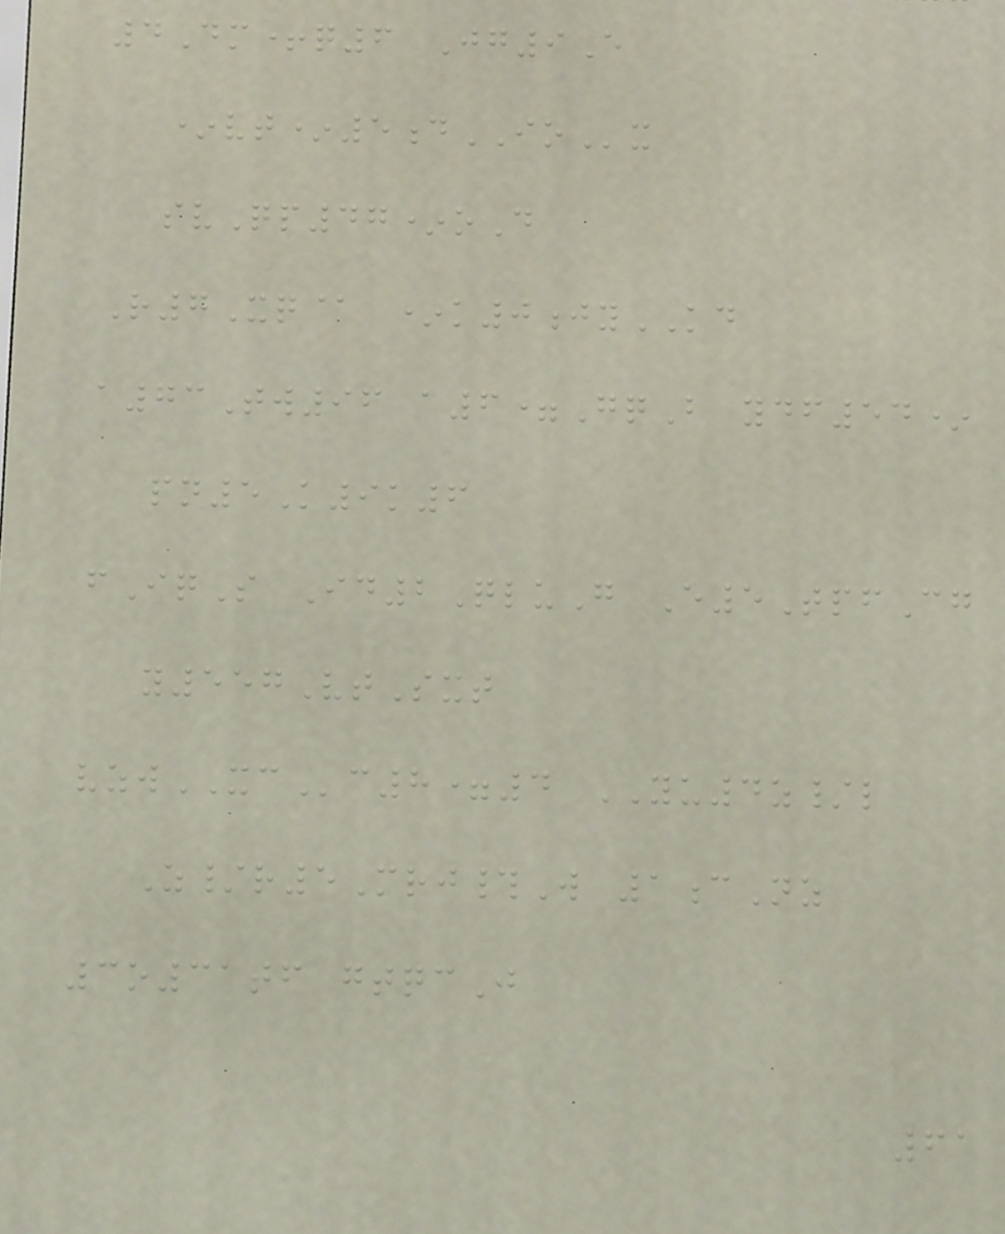4Dm+q6 Jg9E
*vt*5dIOx
svQp47*oD
R7Xq@ *k0jyKD
a73Tw96 a6=GqB ydf54*
pn5K9k6
fIqS Id2QluG E5TpfCg
y557VtSxt
vzwXCc8=4 YU4z/l
Z/r5Mrj#W 1cNz
3o31tf gtqcJ
61
